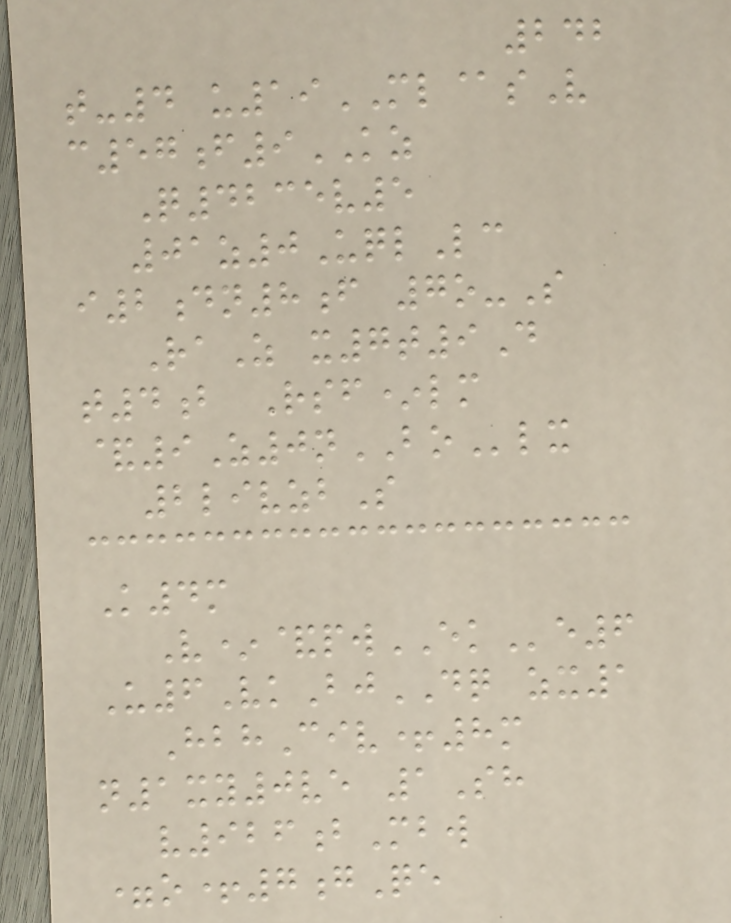242
t-4 u19ML@sV
c57f9KZ
Q4235v5
01z0UqlLc
i2dn8f 7o-S
RaZ x7t9D
t4b Rsf*lm
&9Z0nBOlx
2livzbS
K4m
V*&pwEKe6
U6VkBjDQ zx1
HbhCiv+8m
n1xy0ve 1Sh
v926bMbw
=o+7gQe
